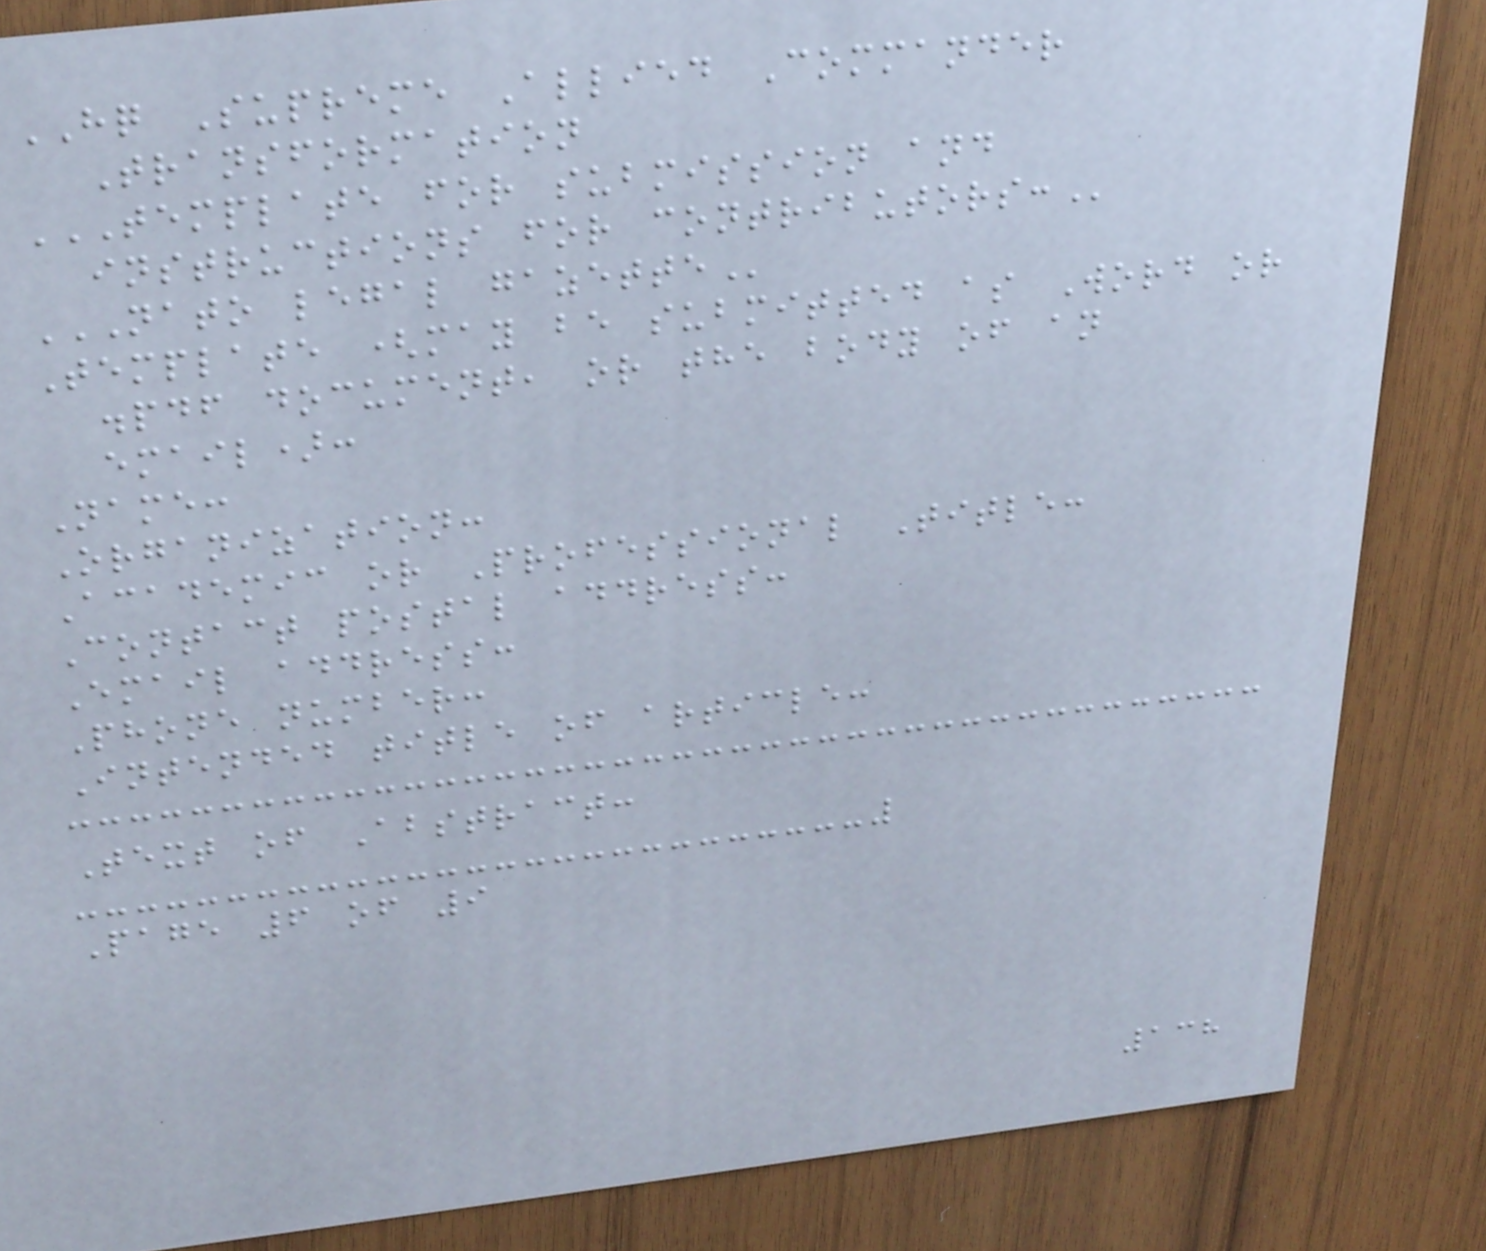HQ Supreme Allied Commander
Transformation
TEMPLATE FOR SUBMISSION AND
INSTRUCTIONS FOR CONTRIBUTORS:
NATO LEGAL GAZETTE
Template (may be submitted as Word or
.pdf document, or the body of an
email):
Name:
Organization:
Academic or Professional Title:
Contact postal address:
Email address:
Phone number:
Intended title of article:
Text of Abstract:
Page 6 of 9
138
